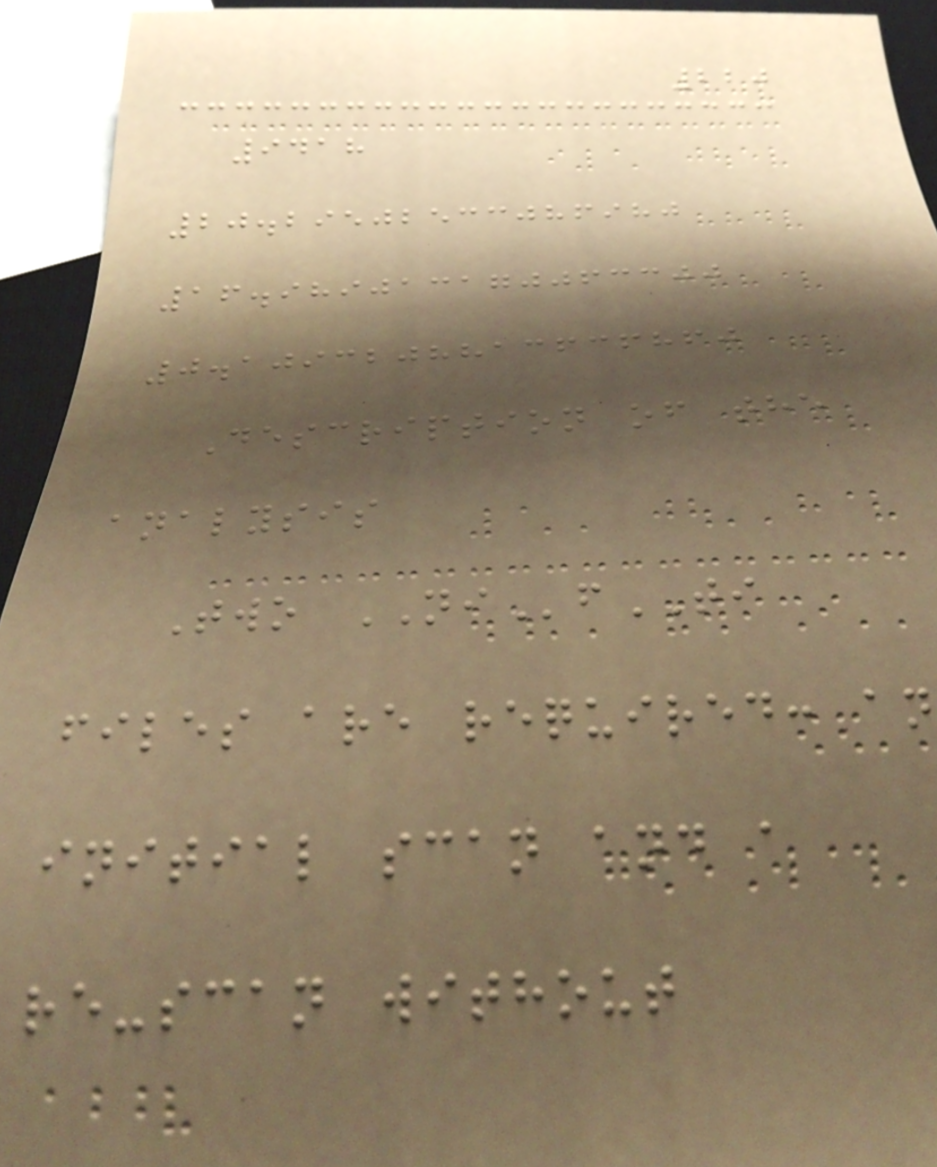220
9418
20.29502533086980
16.989013170063300
0.1093208813636860
Description of the
analysis
Two NIfTI
files are required: an
initial scan and a
re-scan without
